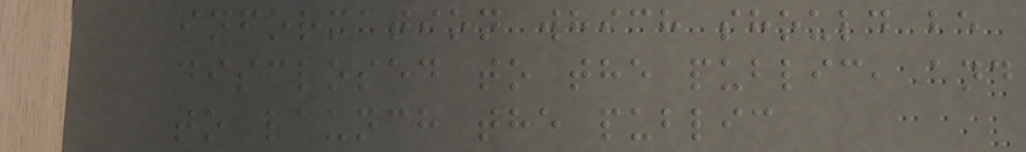information which should be
disclosed to the public, and
to launch the public
